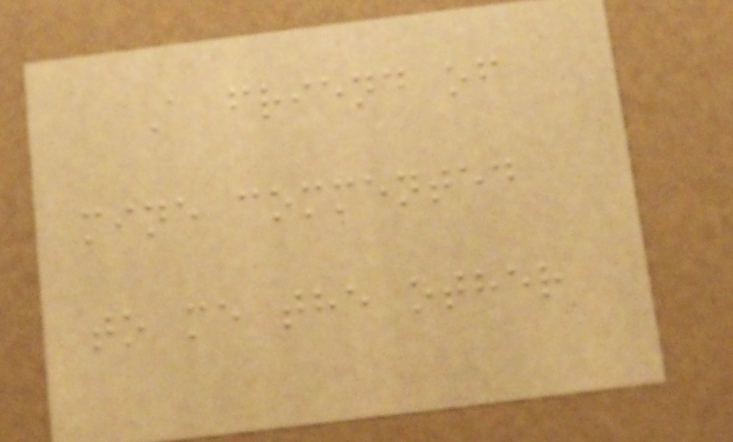A friend of
mine commented
to me the other
